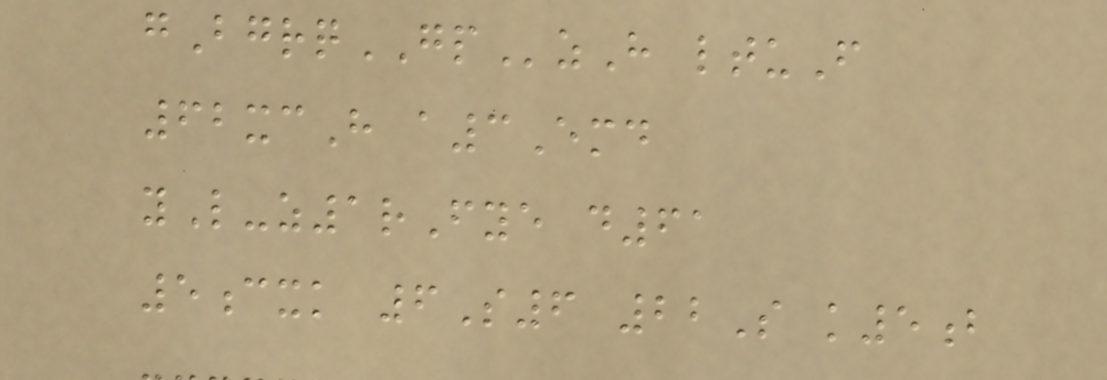gBgrqGPzH ltuF
62xcH a3Emd
yL-z1rFye d61
5cxk 6S6 22S k5b
